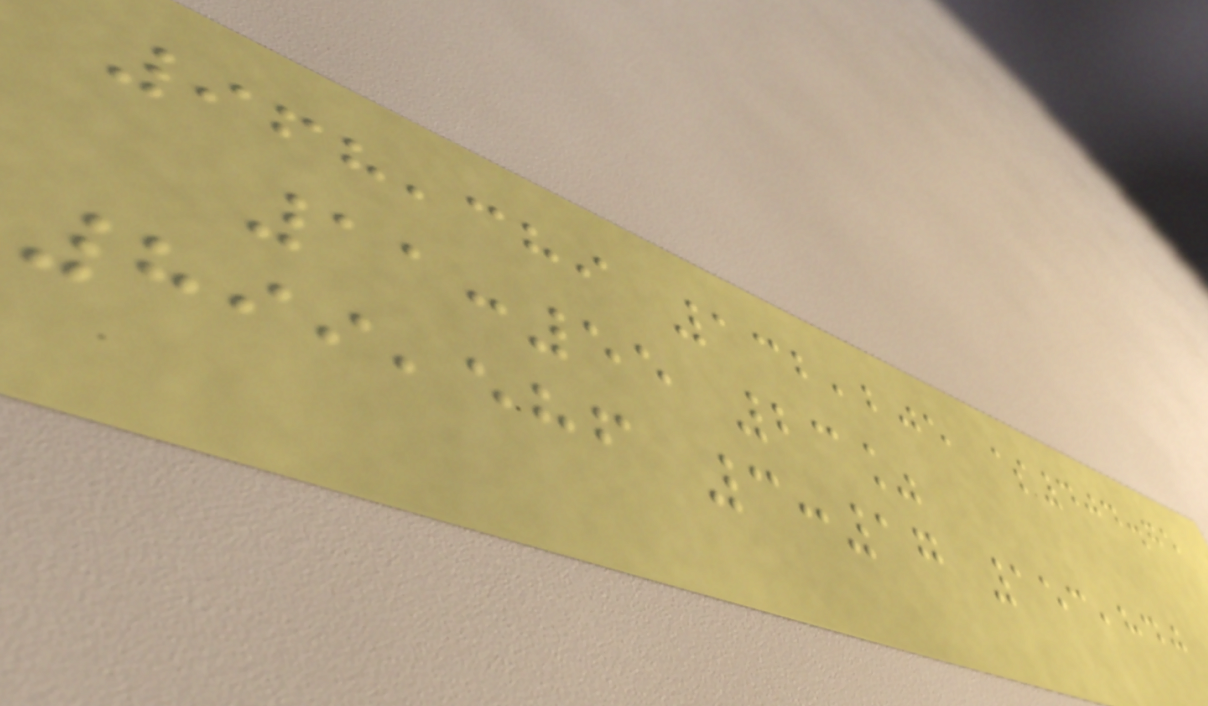968,389 132,205 $404.75
11:55 23%
899,586 3:17 153,840
